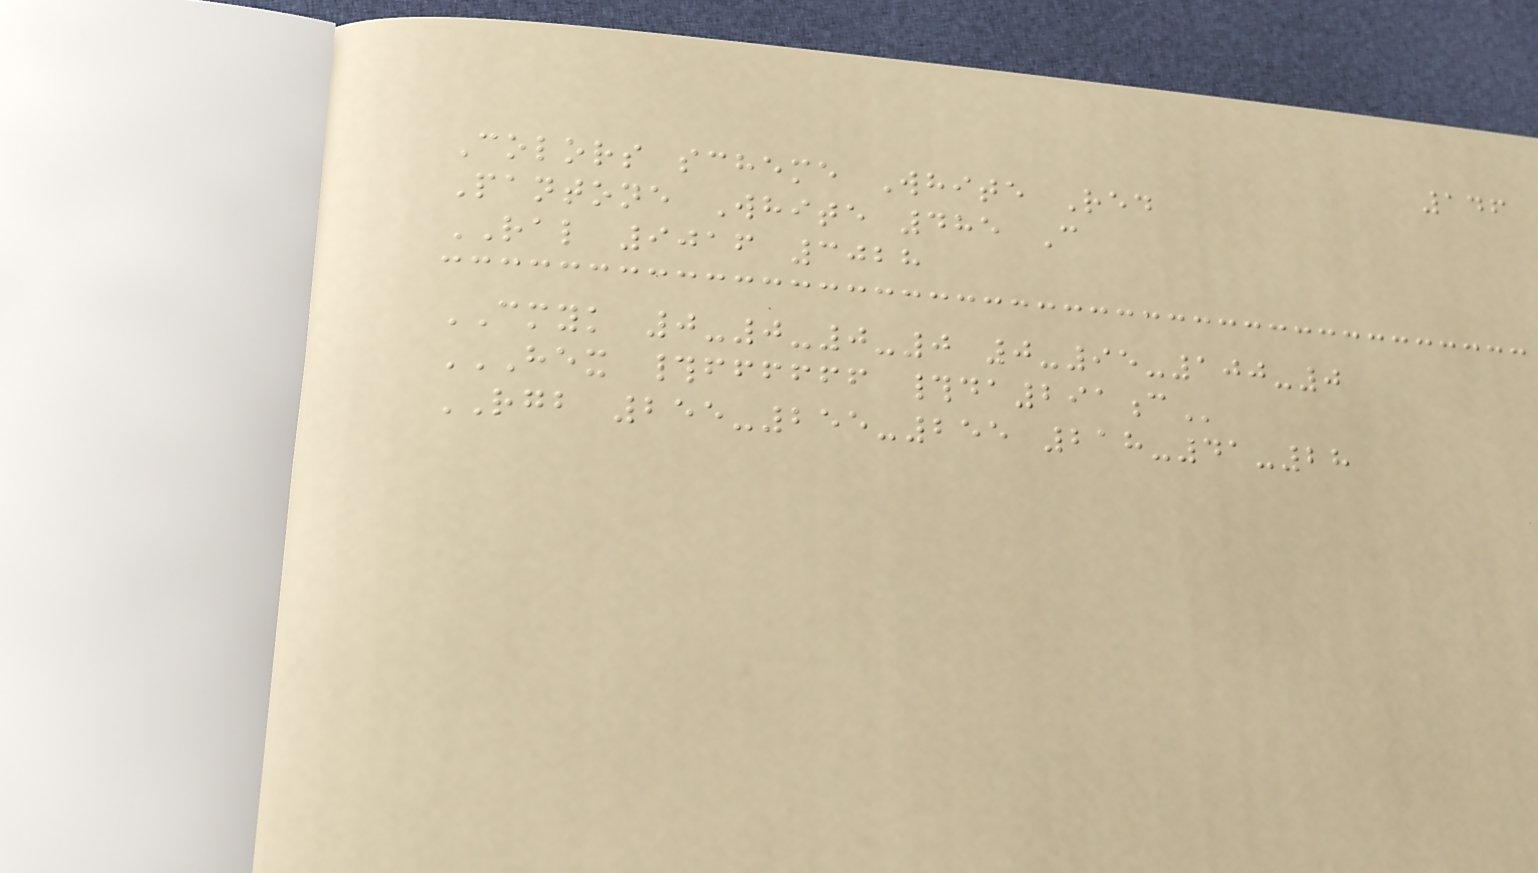146
Colors scheme White Red
Pantone White 485 C
RAL 9016 3028
CMYK 0-0-0-0 0-95-100-0
HEX #FFFFFF #DA291C
RGB 255-255-255 218-41-28
